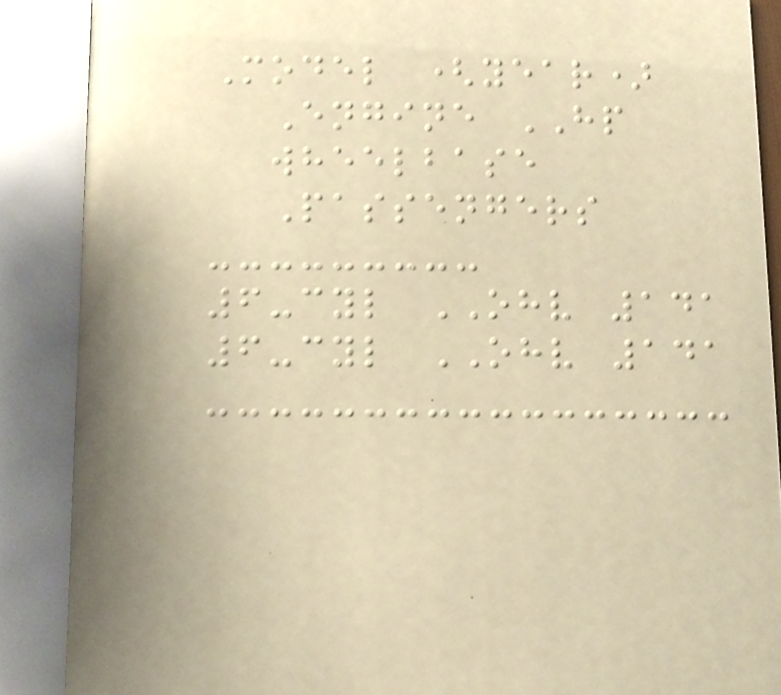Model (year)
Engine HP
wheelbase
Passengers
6-cyl OHV 141
6-cyl OHV 141
